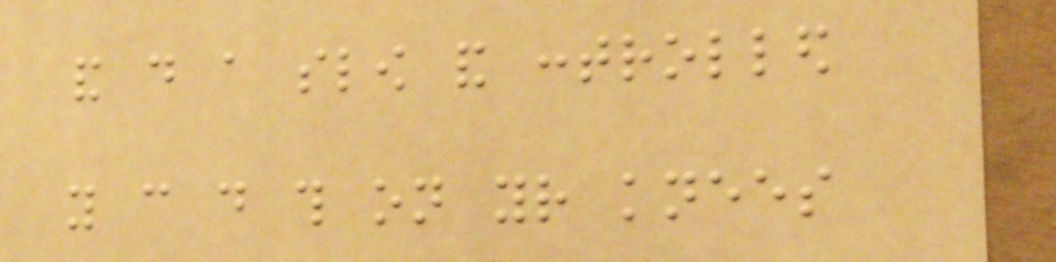and do a slow and controlled
you can do this on your knees
